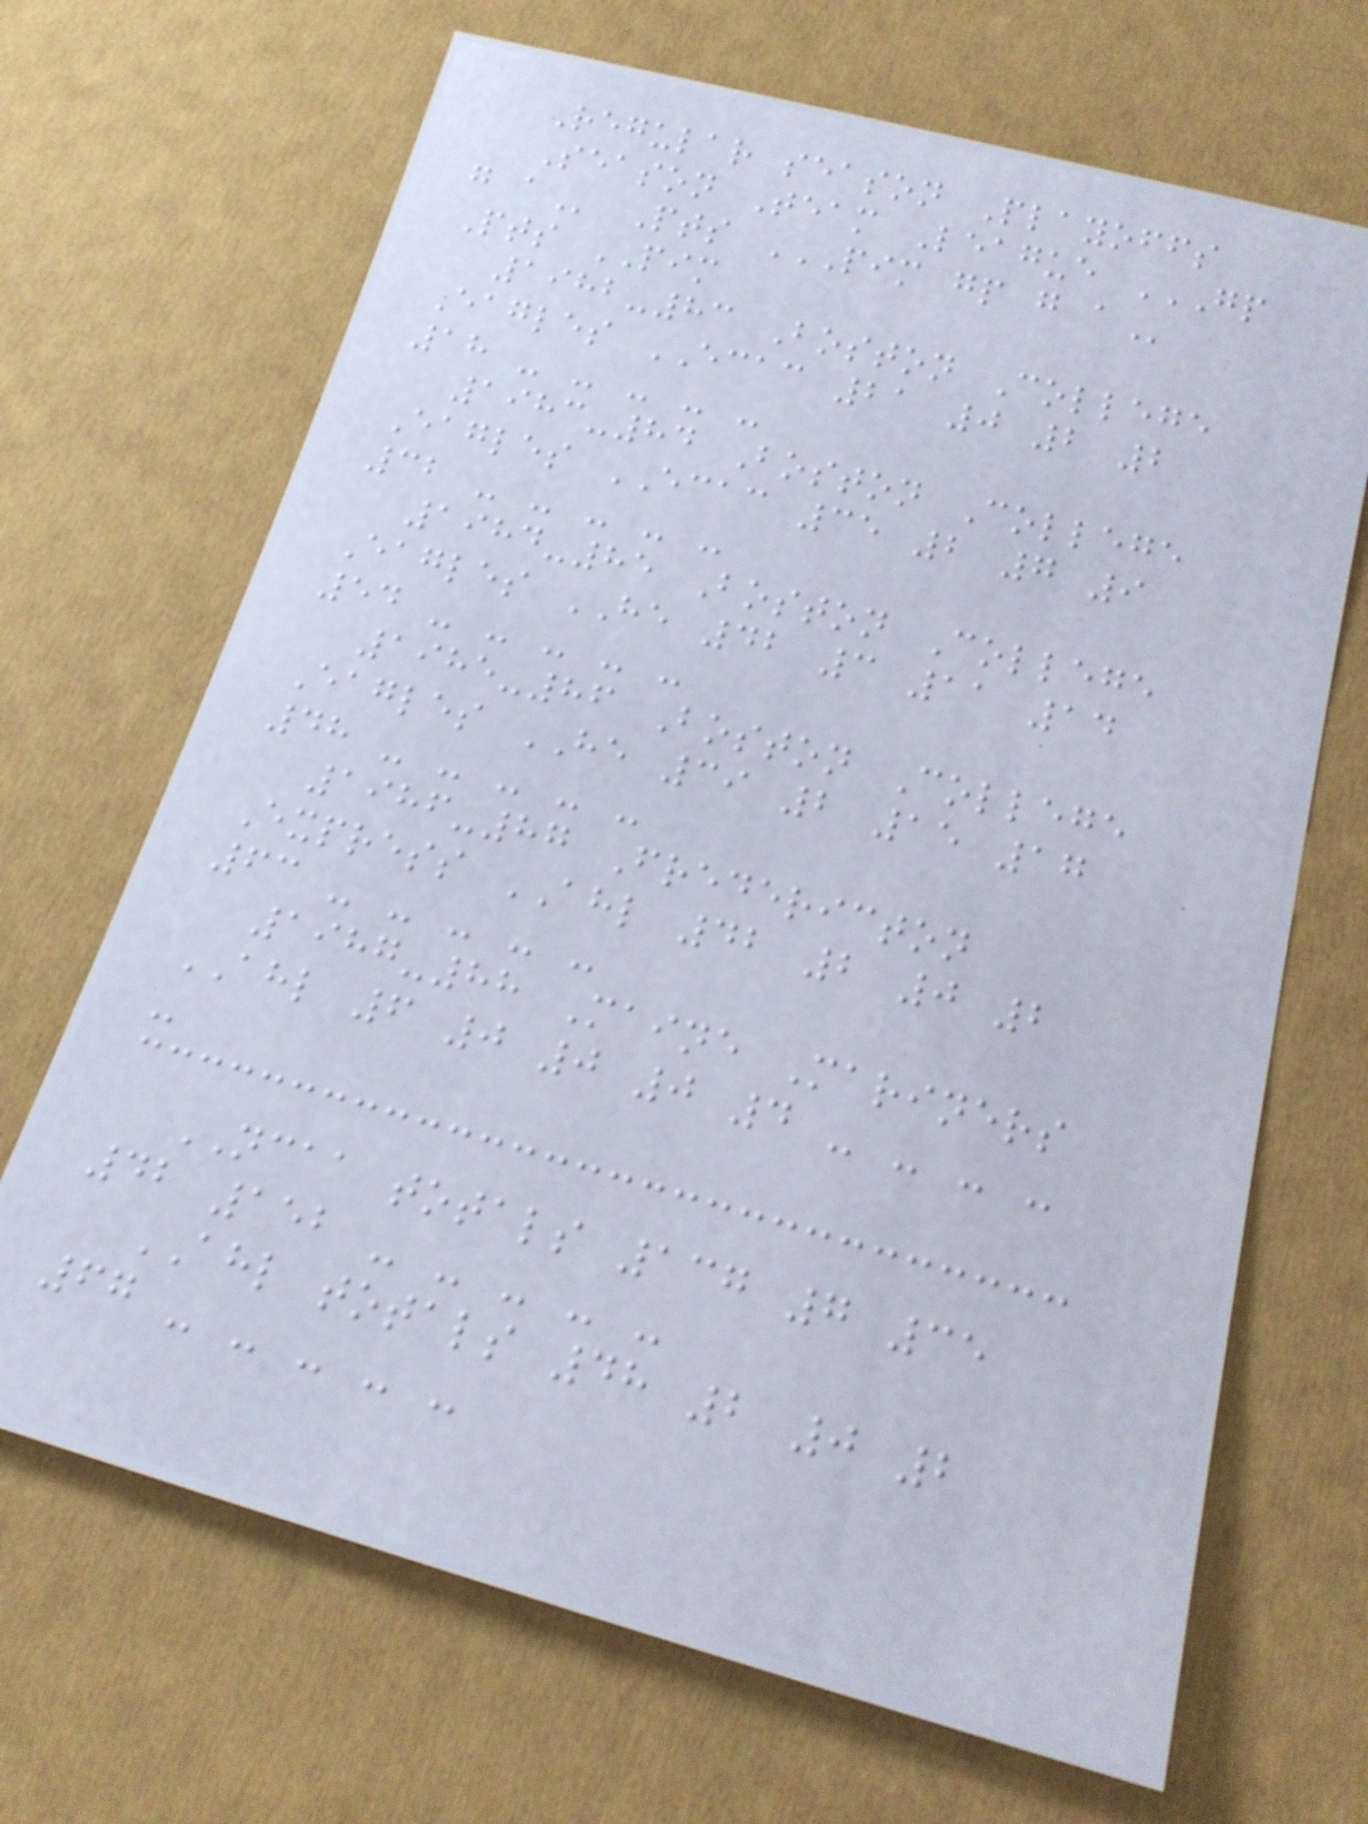Regular season Playoffs
Season Team League GP
G A Pts PIM GP G A
Pts PIM
1982-83 Boston College
Eagles ECAC 21 0 2 2
18 - - - - -
1983-84 Boston College
Eagles ECAC 35 2 7 9
32 - - - - -
1984-85 Boston College
Eagles HE 42 3 11 14
54 - - - - -
1985-86 Boston College
Eagles HE 39 2 15 17
48 - - - - -
1986-87 Fredericton
Express AHL 42 2 0 2
63 - - - - -
1987-88 Maine Mariners
AHL 6 0 0 0 4 - - - -
-
NCAA totals 137 7 35
42 152 - - - - -
AHL totals 48 2 0 2
67 - - - - -
